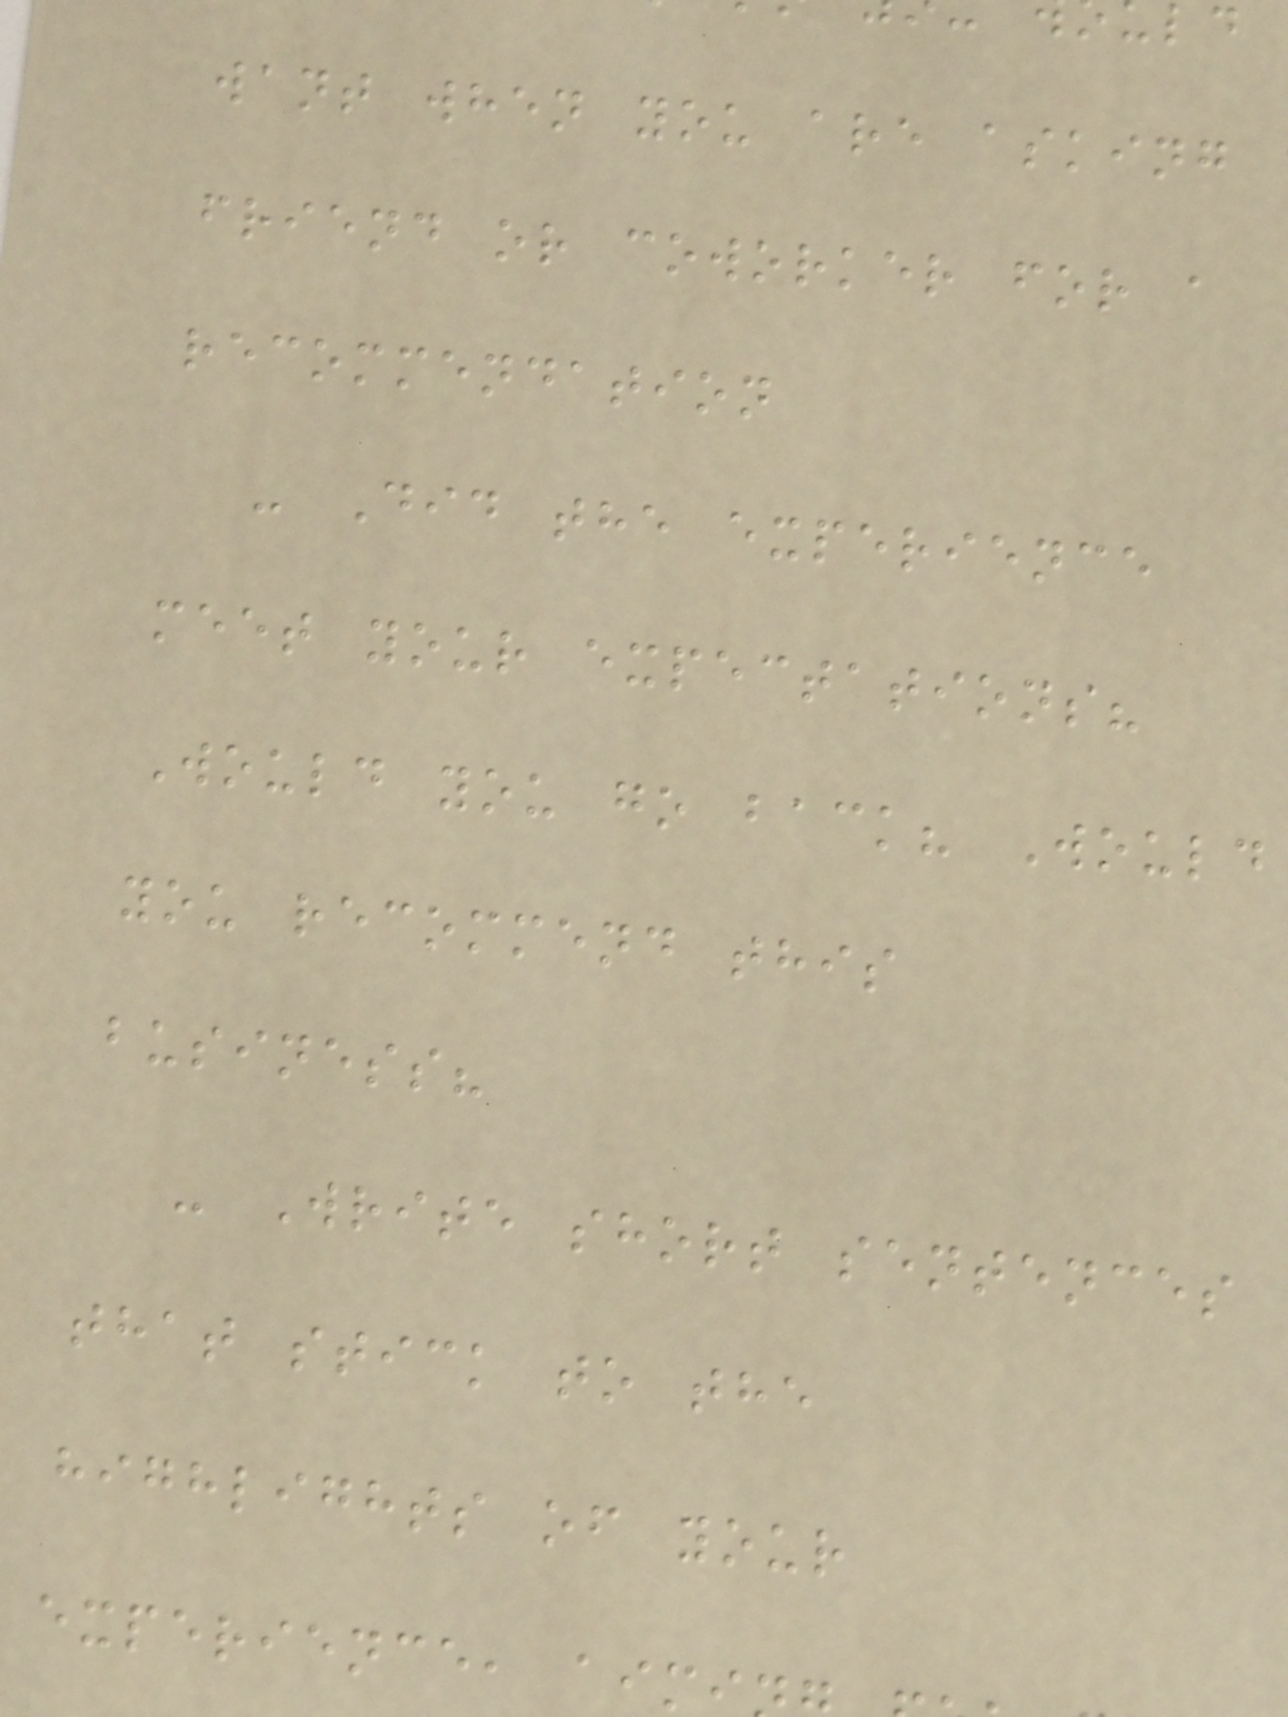want when you are asking
friend or coworker for a
recommendation
- Did the experience
meet your expectations?
Would you go back? Would
you recommend this
business?
- Write short sentences
that stick to the
highlights of your
experience, aim
